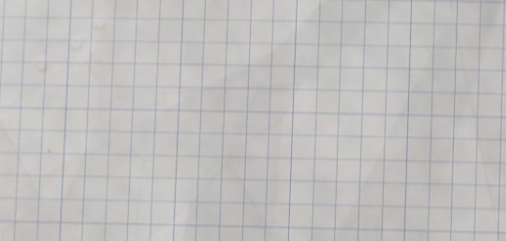I
